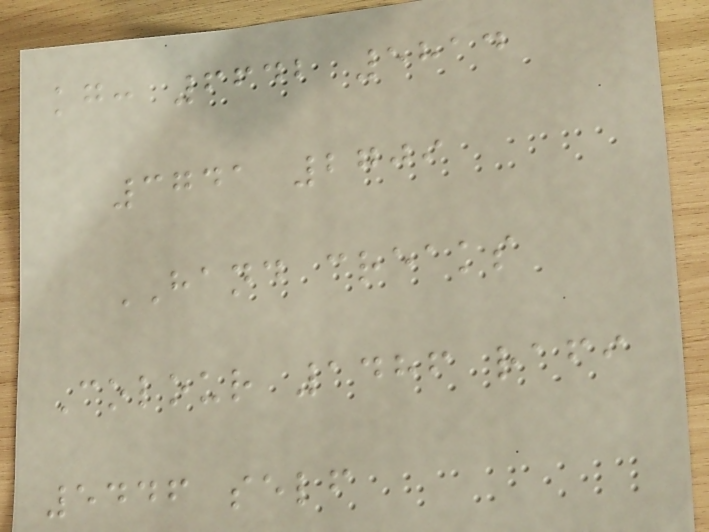kg: 6642 5814
3741 2709
HAND creaks
Colour 1486 rafi
5446 self
